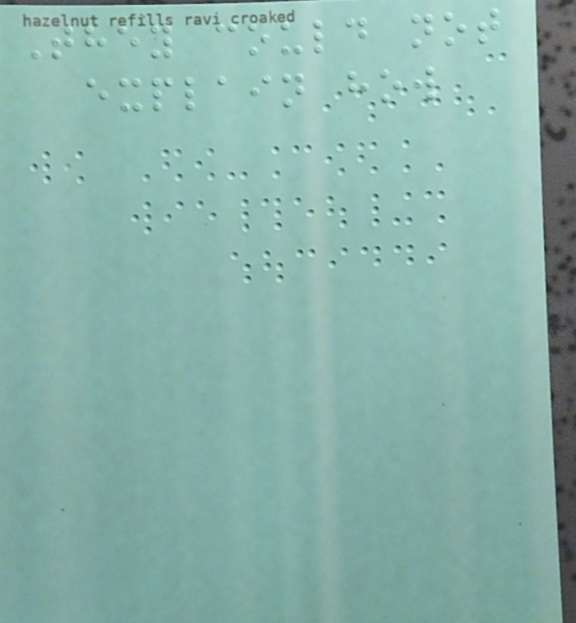They could not
explain how
